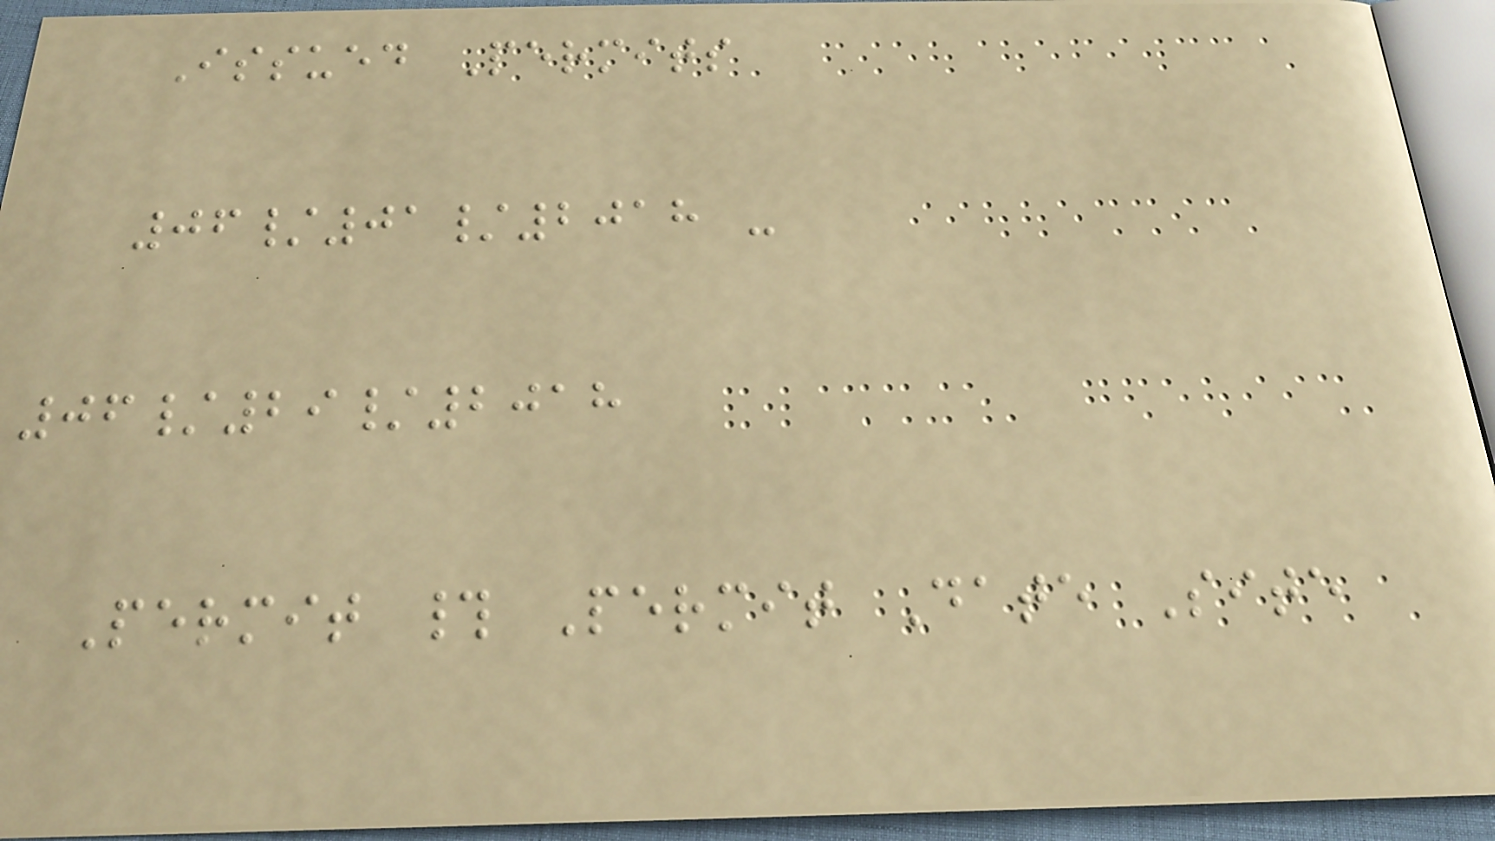Issued Permits
06/01/2018 -
06/29/2018
Permit # Permit Date Site
